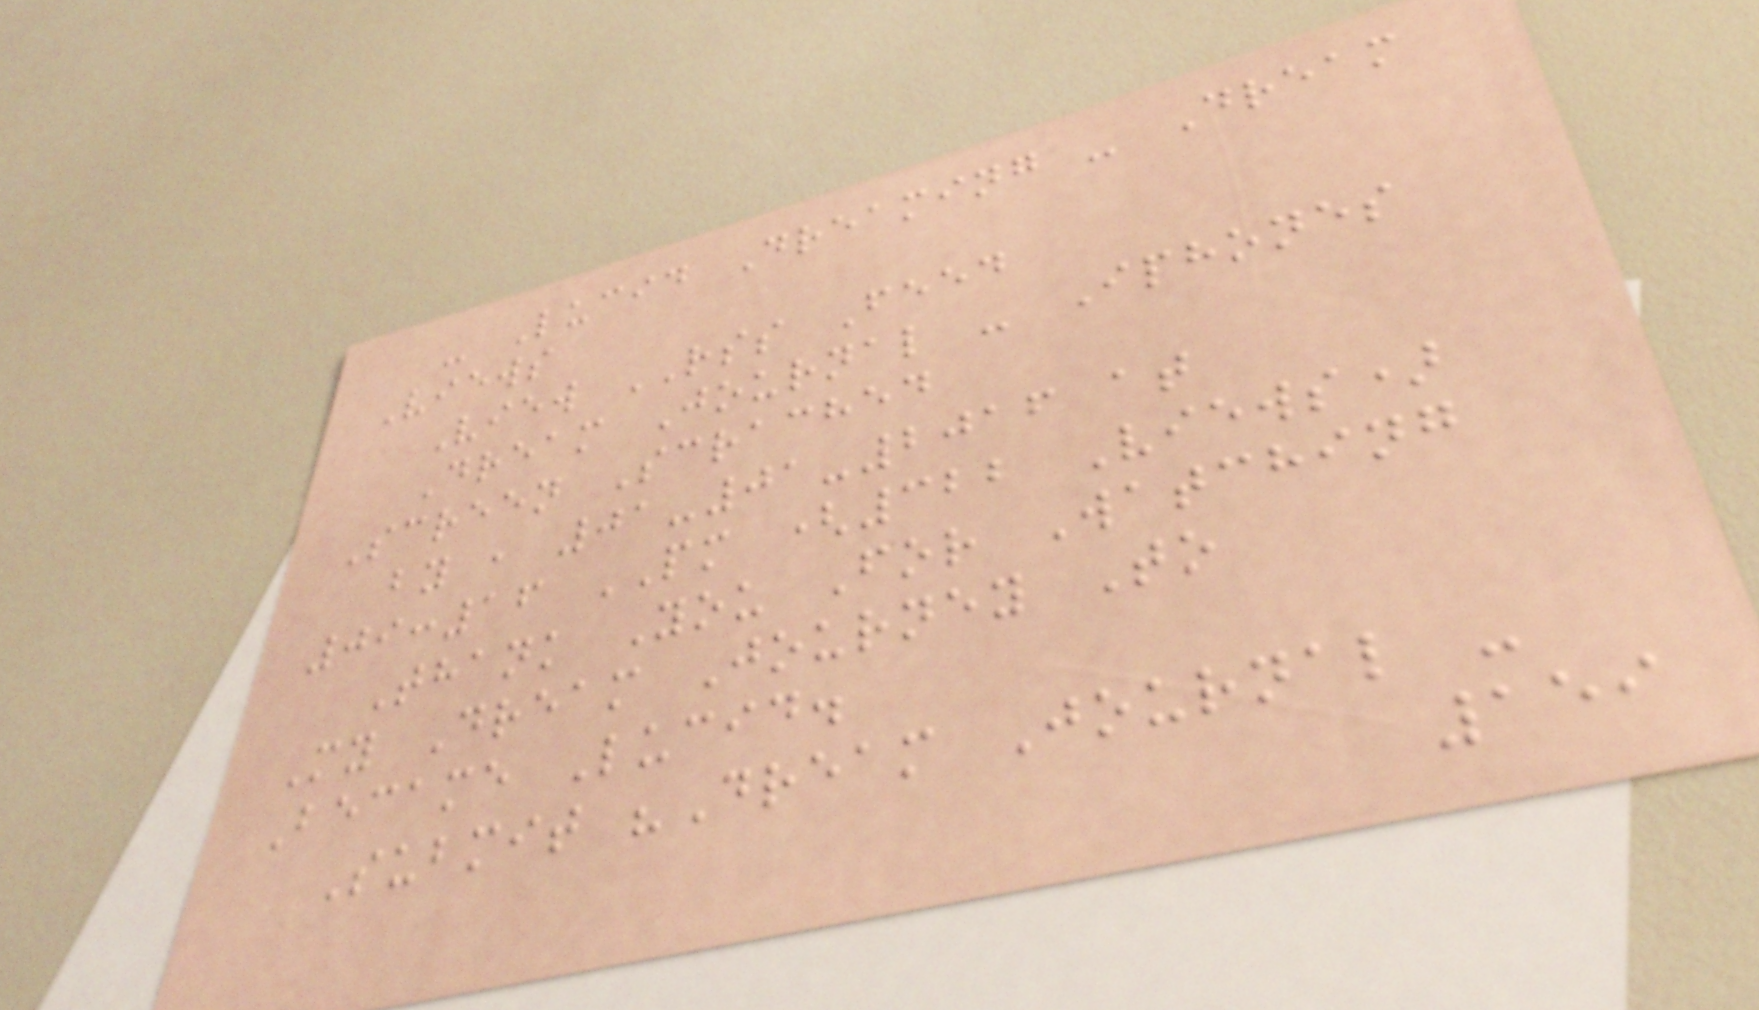- Lucid Dreaming - Dream
Views
View RSS Feed
Dream Journal - Iphones
Screen Scrached
by , 01-01-2016 at
09:16 PM (322 Views)
Thank You For Watching
My Dream Journey To
Became Lucid.
Submit "Dream Journal -
159
